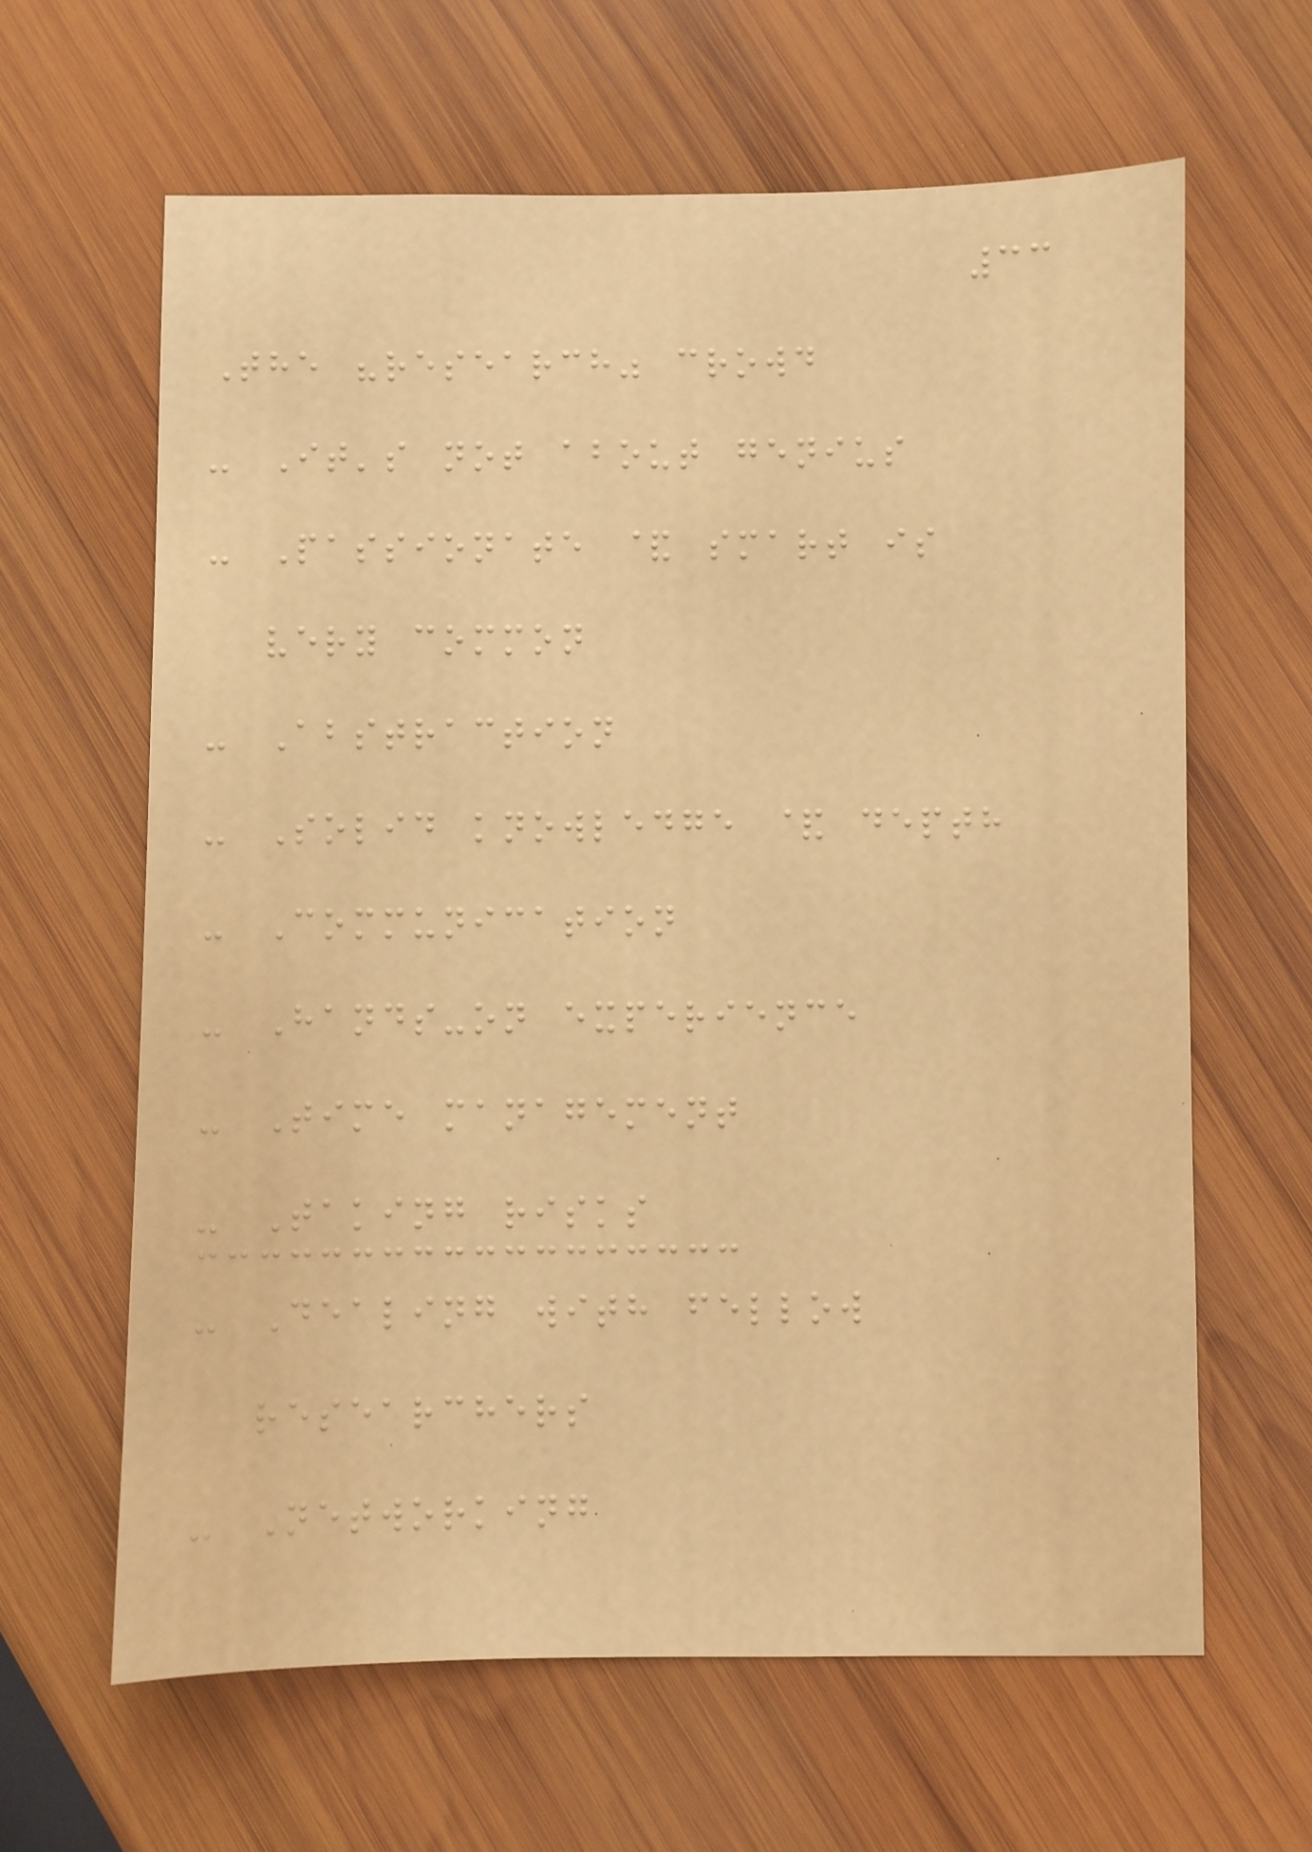33
The "research" crowd
- It's not about genius
- Passionate & smart is
very common
- Abstraction
- Solid knowledge & depth
- Communication
- Hands-on experience
- Time management
- Taking risks
- Dealing with fellow
researchers
- Networking
